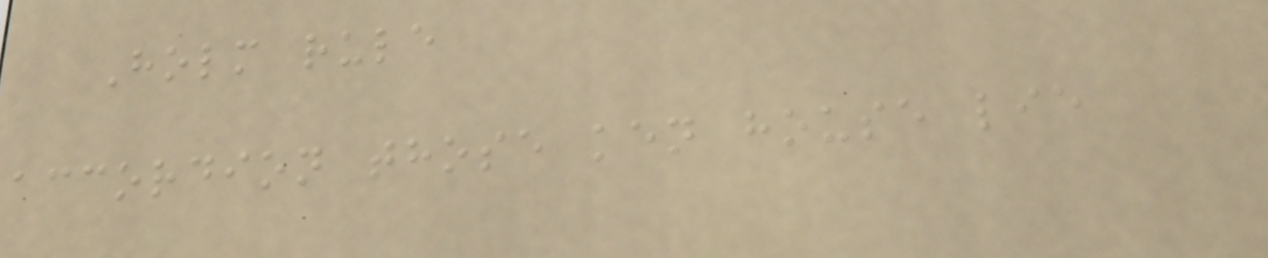Holm rule
accordion those ken house lie
